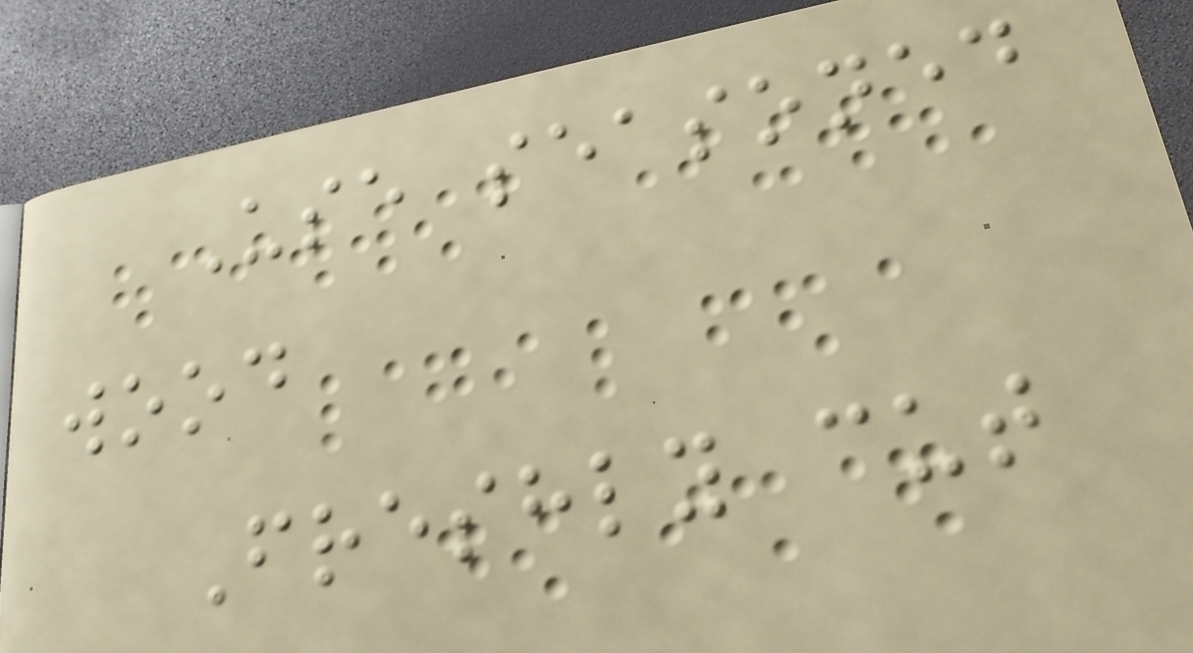Use seasoned
wood
Freshly cut
